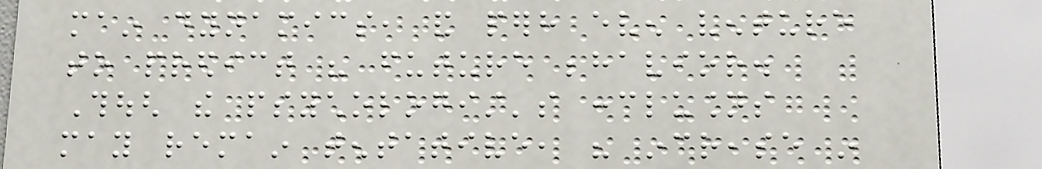main dynamics, and perhaps even venture
to predict his future behavior.
Though the psychologist's conclusions
may remain tentative, his increase in
